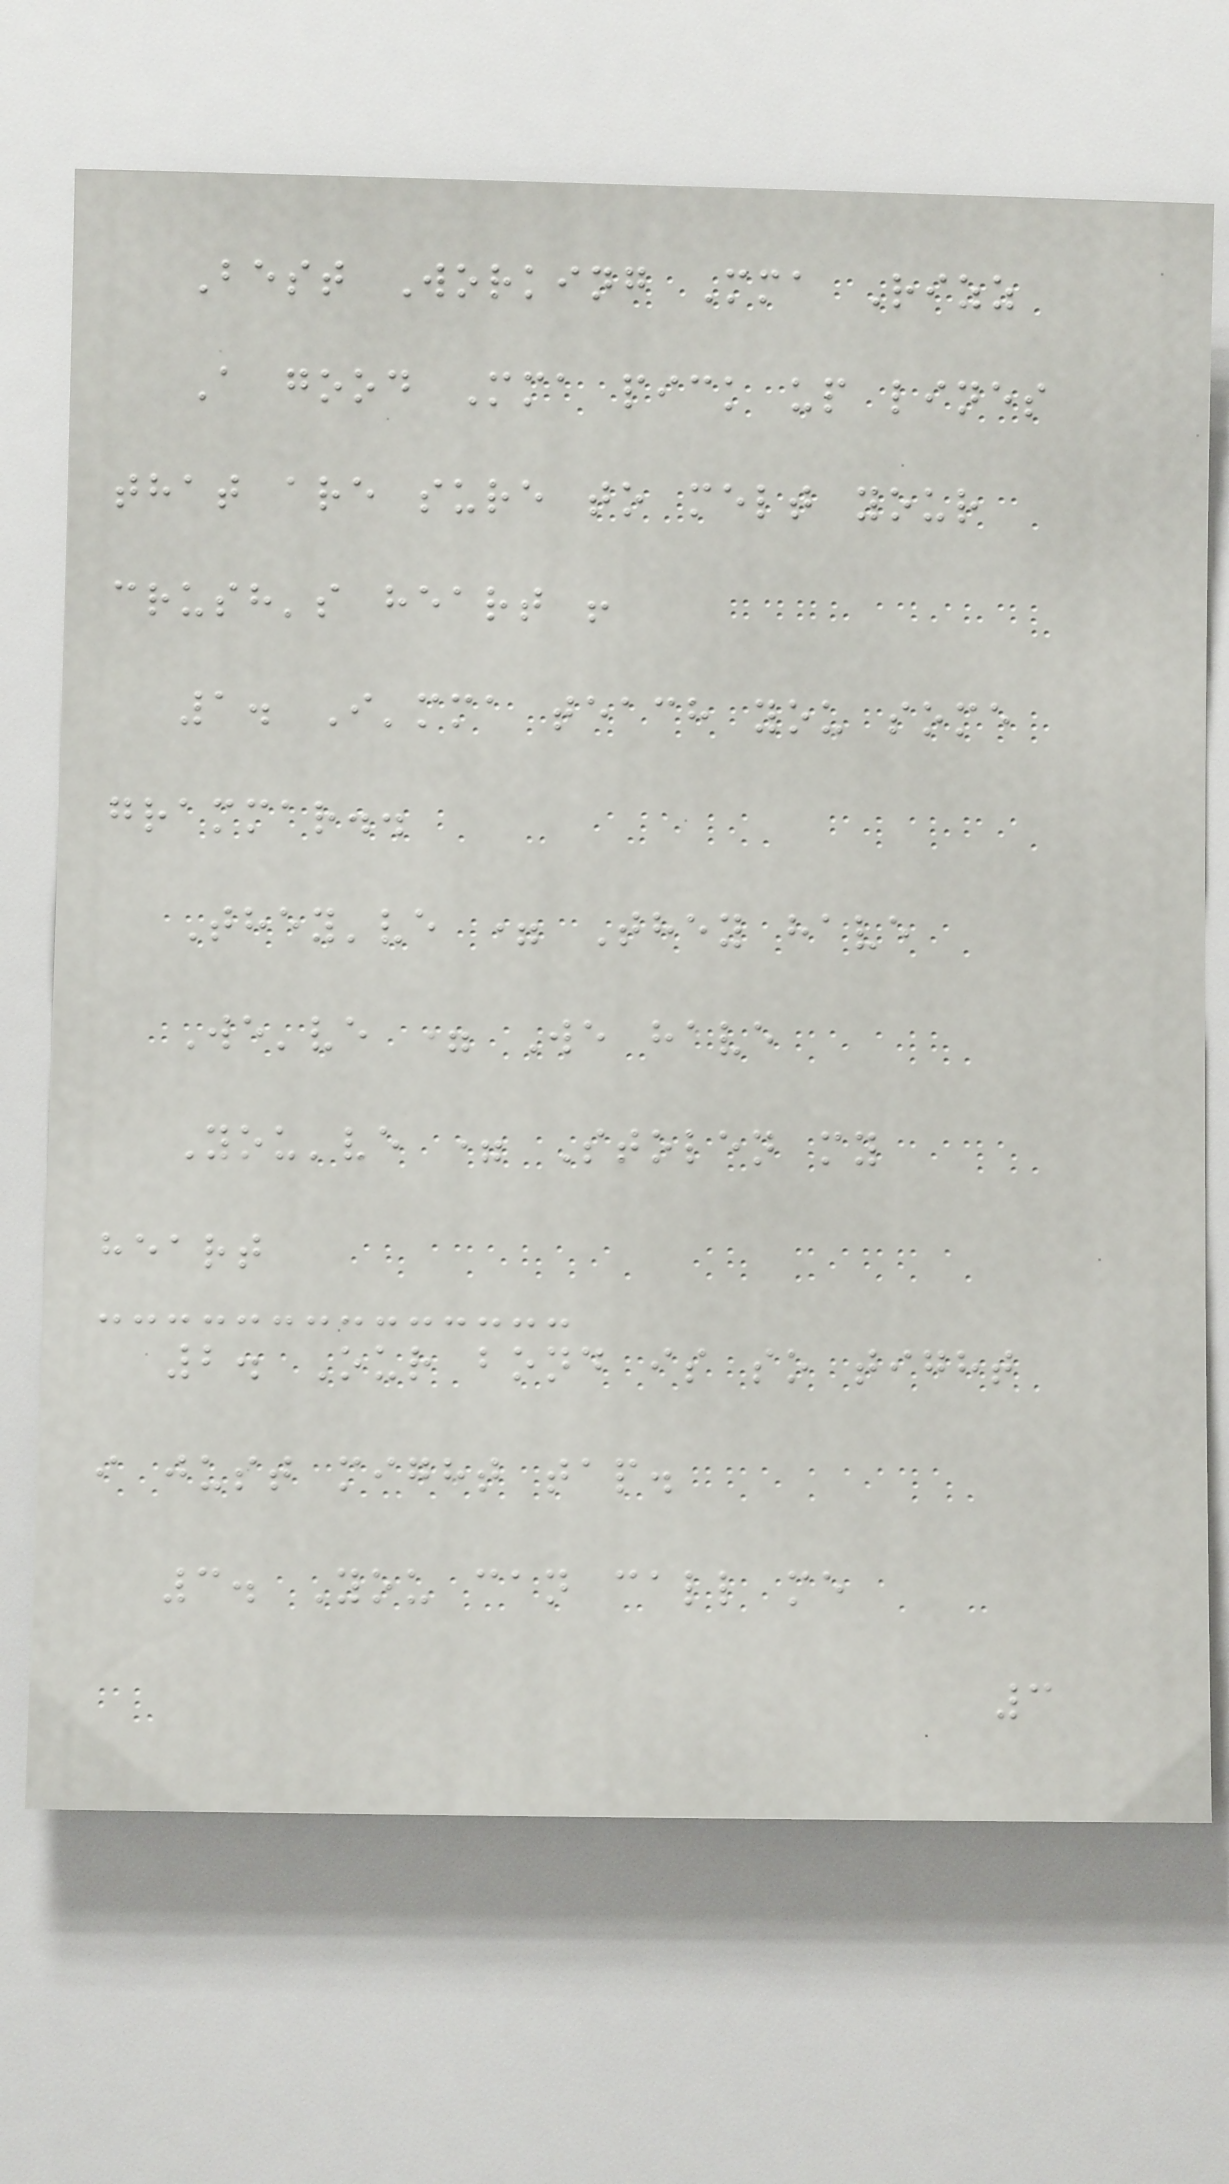Best Working Mma Rizz
A good Mma pick up lines
that are sure to melt your
crush's heart !
1. I'mma teach you some
grammar..
They've = They have
We've = We have
You've = Stolen my
heart
2. Our bond is so tight
i just might tap.
3. You can call me
3
